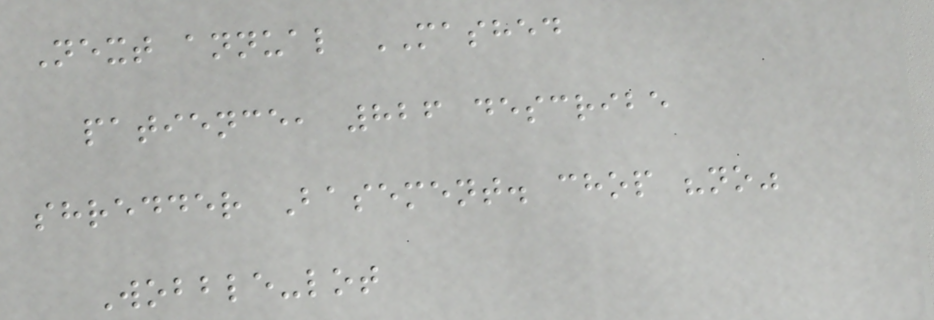Next annual MASHED
patience, 826 describe
shredder Basement. chop "no"
Wobble-lot
